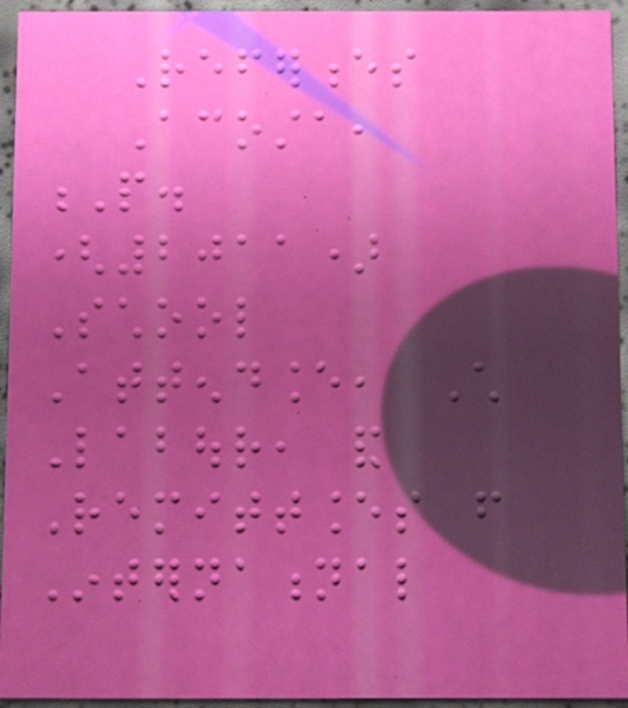References
Acosta,
P.
(2011)
School
Attendance, Child
Labour, and
Remittances from
International
